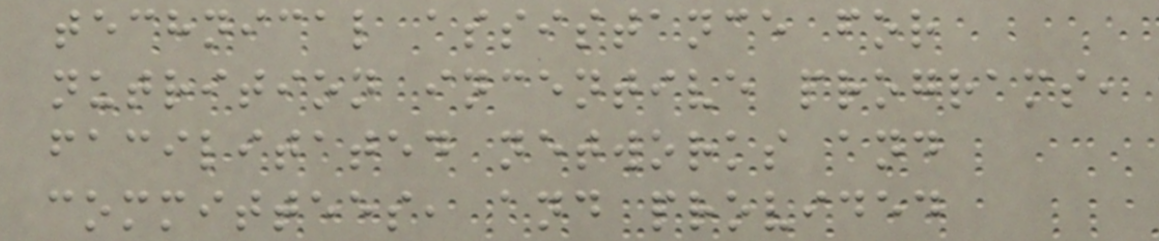technical assistance for
nutrition incentive programs,
facilitated networks and
committees, and provided
